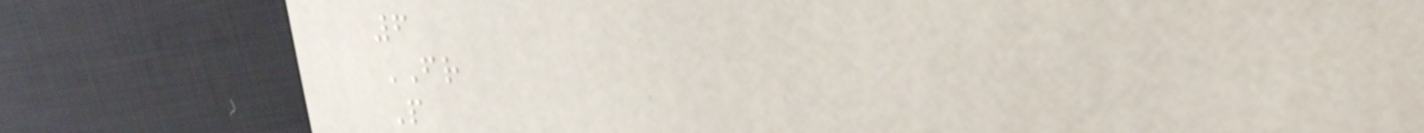6
FR
P
